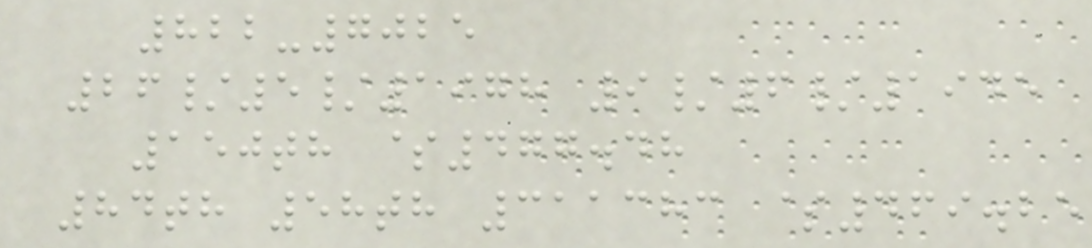822-7025
26/5/1978 9/6/1945
150th $477.48
84th 58th 311383 $469.25
